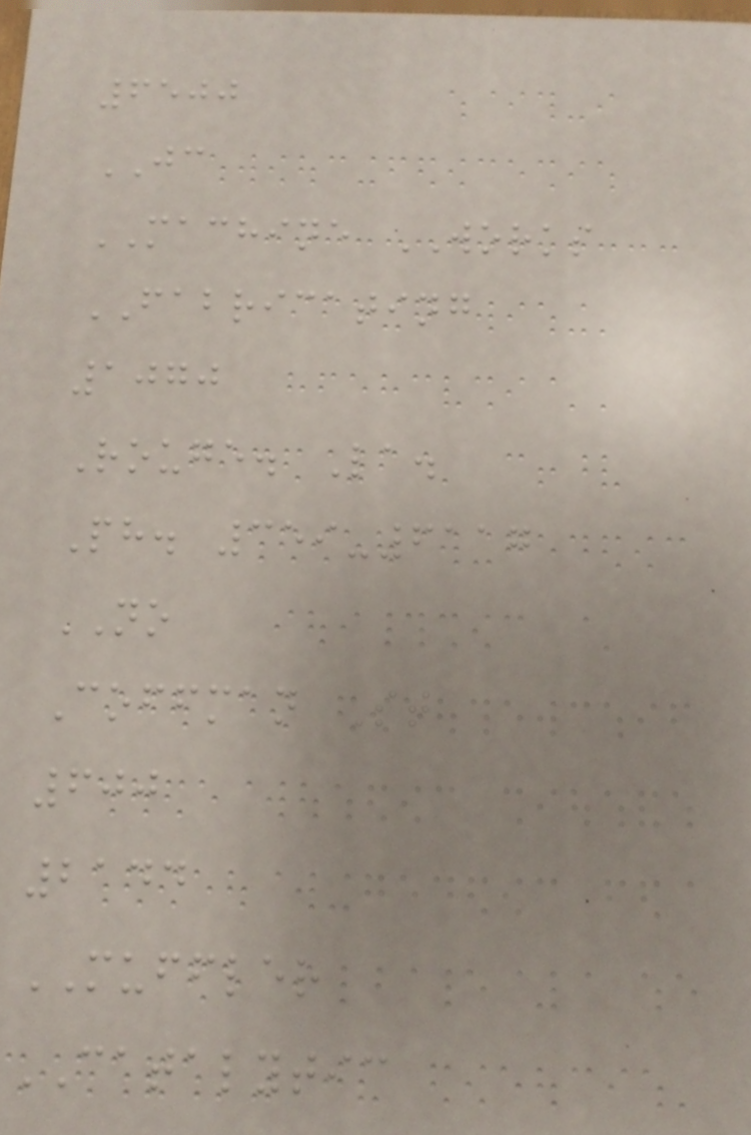6500
JC
MACHINE WORKS
FABRICATING
1070
Rouge. La.
Ph. 359-6117
NO
Coffman St
600
2144
MUFFLER
CATALYTIC
